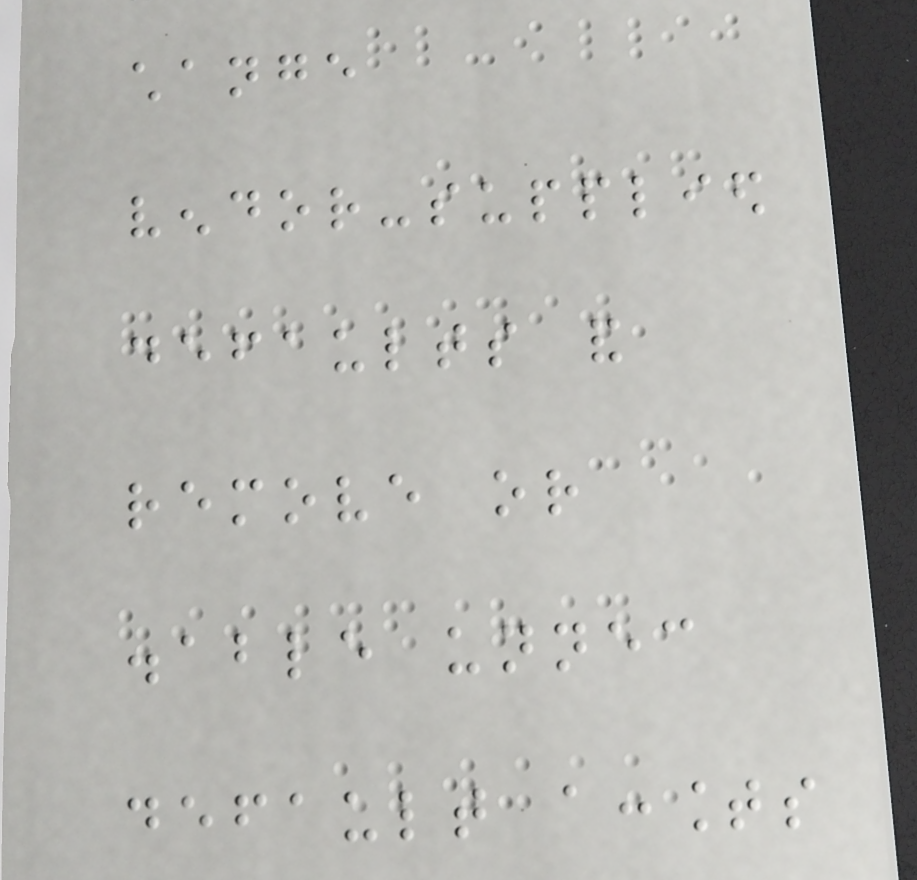change
vendor-supplied
defaults and
remove or
disable unnecessary
default accounts
